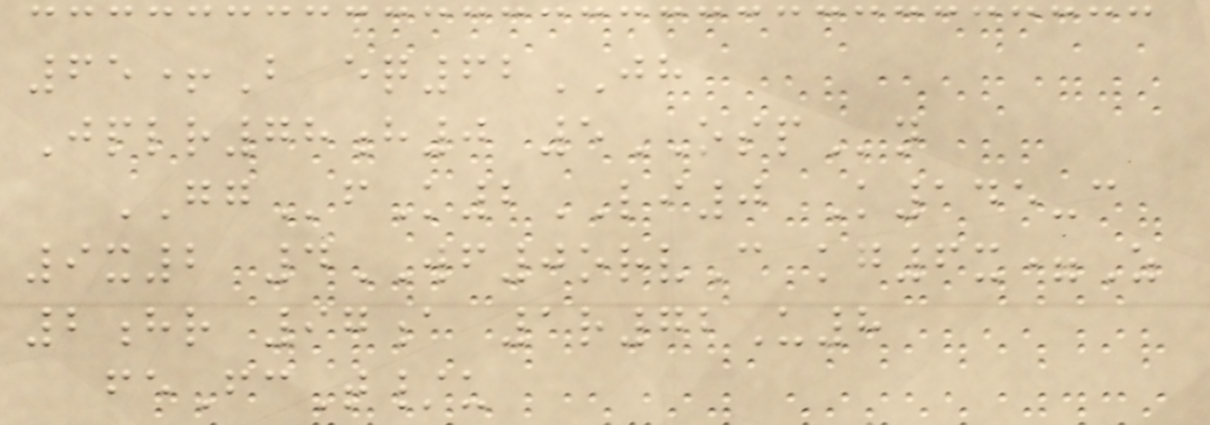65+B eq62JH
Jplr78h0 5OSPn
GGfK2LI0 K145-c
9x2 4WF0orvC kg6x=Z
2hr 97a 1r72U8
feFcT/u
